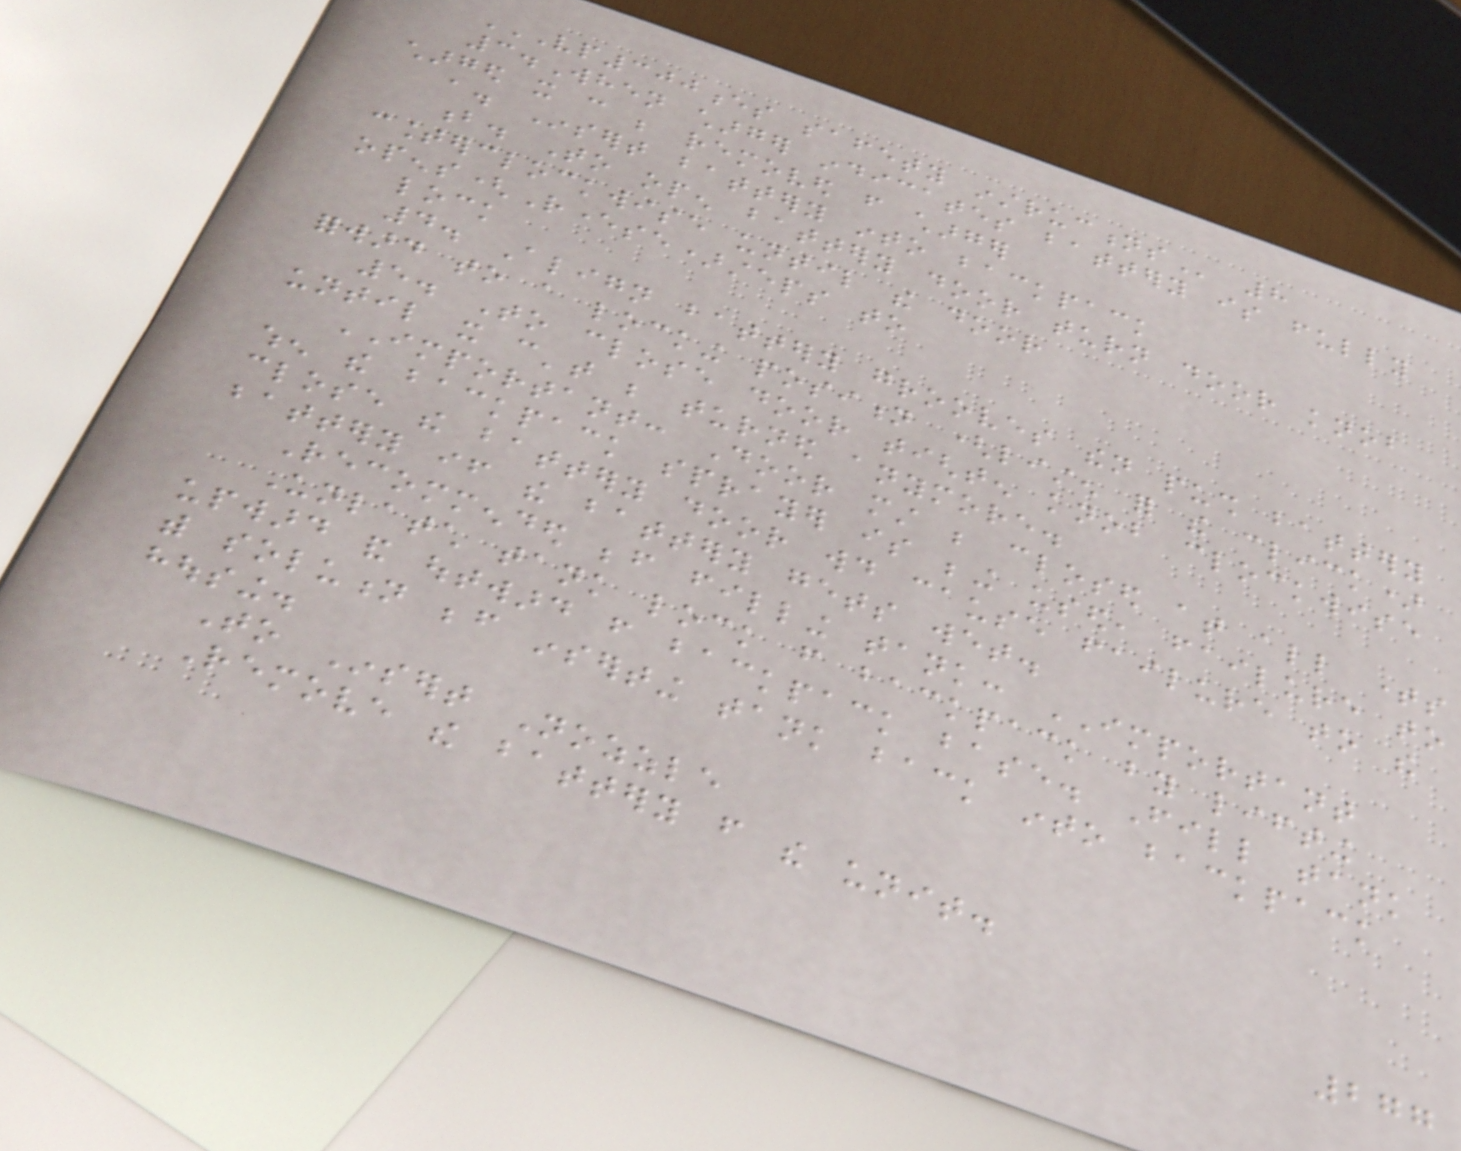VP300ES SAFETY INSTRUCTIONS 8
3.When charger indicates battery is fully
charged it can be removed from charger
a. Insert battery into backpack
b. To open battery door turn door knob
counterclockwise until the door
opens(Reverse)steps to
lock
4. Align battery grooves then push battery
forward to a locking position (listen for the click)
5. To close door tighten knob clockwise
until it can't be turned anymore.
IMPORTANT: Door must be closed at all times
when the backpack sprayer is being used, failure to
close the battery door would cause failure to the
battery if the battery gets wet.
Recommended before filling tank: IMPORTANT
Unlatch tank lock from backpack by lifting
upward and outward from backpack base. Fill tank
with solution before inserting tank back into backpack
housing.
To Insert Nozzle
Remove the battery from the unit.
277
